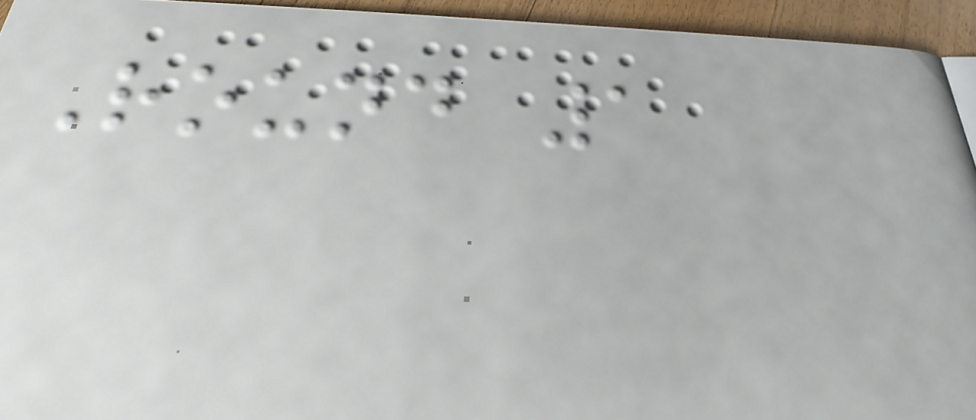Round 1
